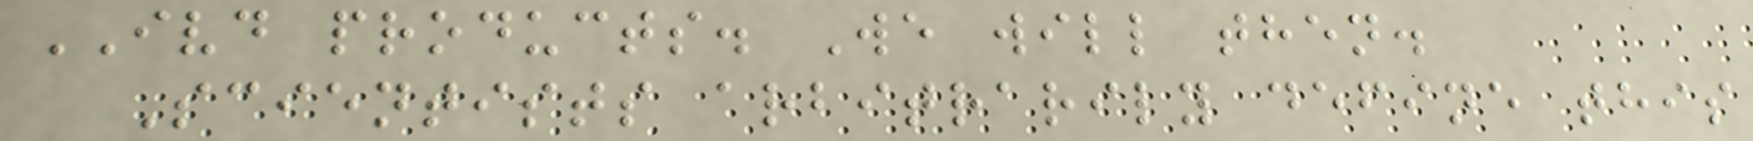IVD products. We will then.
Scientists arbitrarily define this
